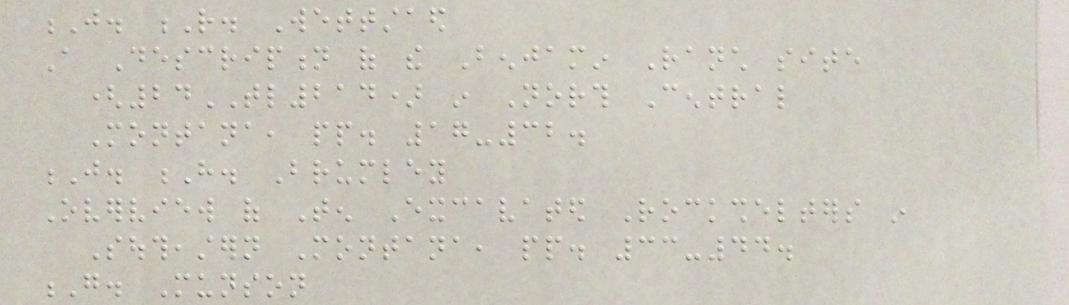J. R. Wettstaed
A Description of the Benjamin Ranch site
(24TL214) in North Central
Montana, pp. 17-32.
J. H. Brumley
Overview of Ten Excavated Rockshelters in
Southeastern Montana, pp. 33-44.
G. Munson
